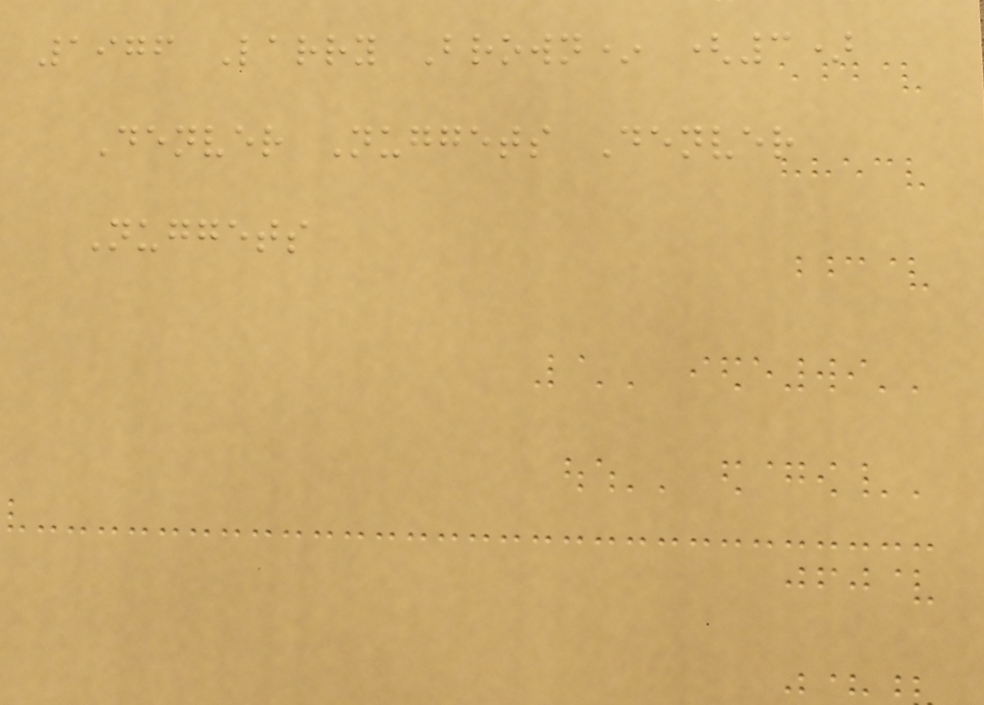1976 Larry Brown* (3)
Denver Nuggets Denver
Nuggets
